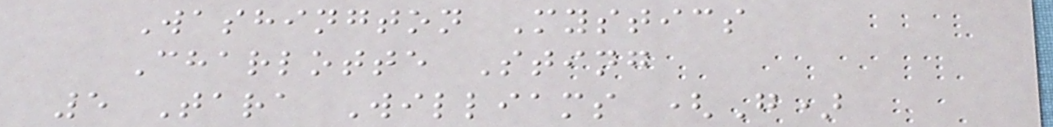Washington Mystics
Charlotte Sting
5 Tara Williams (G)
